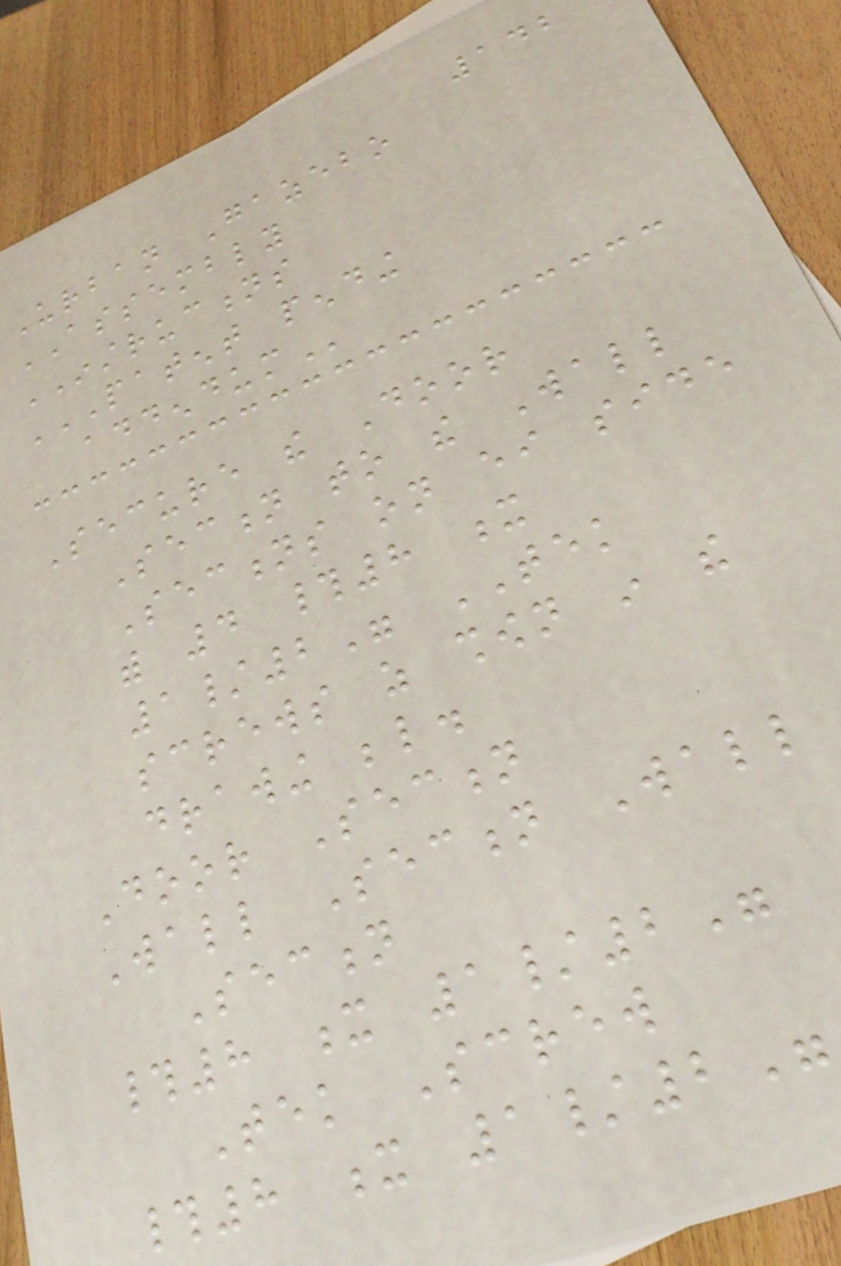142
Urban Gazebo
ASSEMBLY
INSTRUCTIONS
PATENT PENDING
ADDENDUM
Secure the Door
Section to the Wall
Sections on either side
with 4 #8 x
1/2" TEK
screws as shown in the
drawing below.
Door Section
Wall Section Wall
Section
#8 x 1/2"
Tek Screw
#8 x 1/2"
